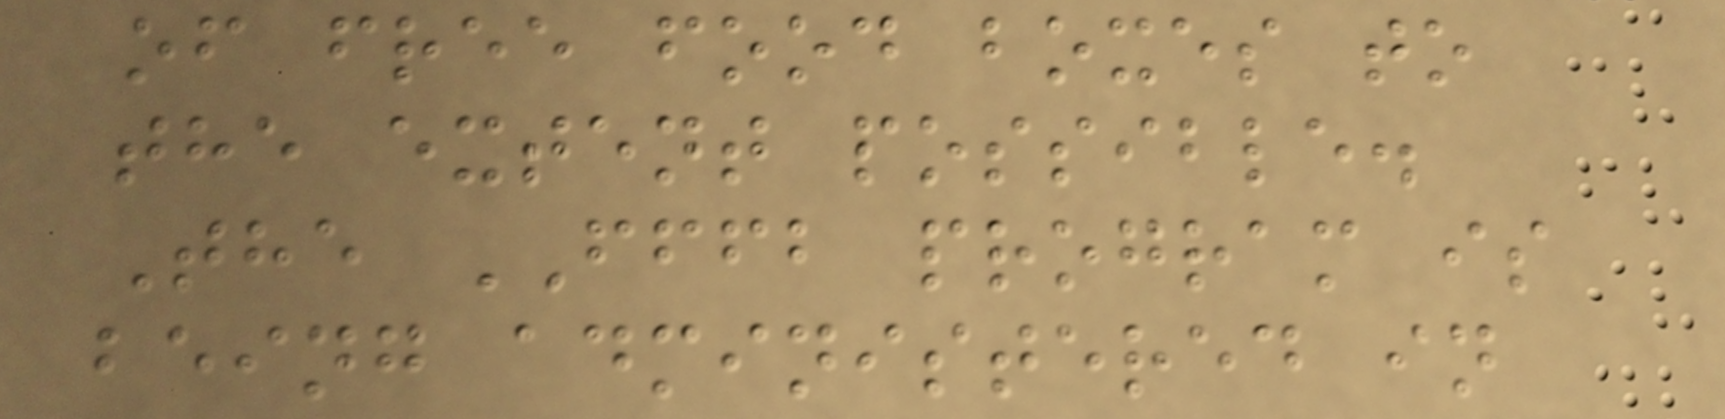of free food boxes to
the extent possible.
The FFFB program is
being administered in
